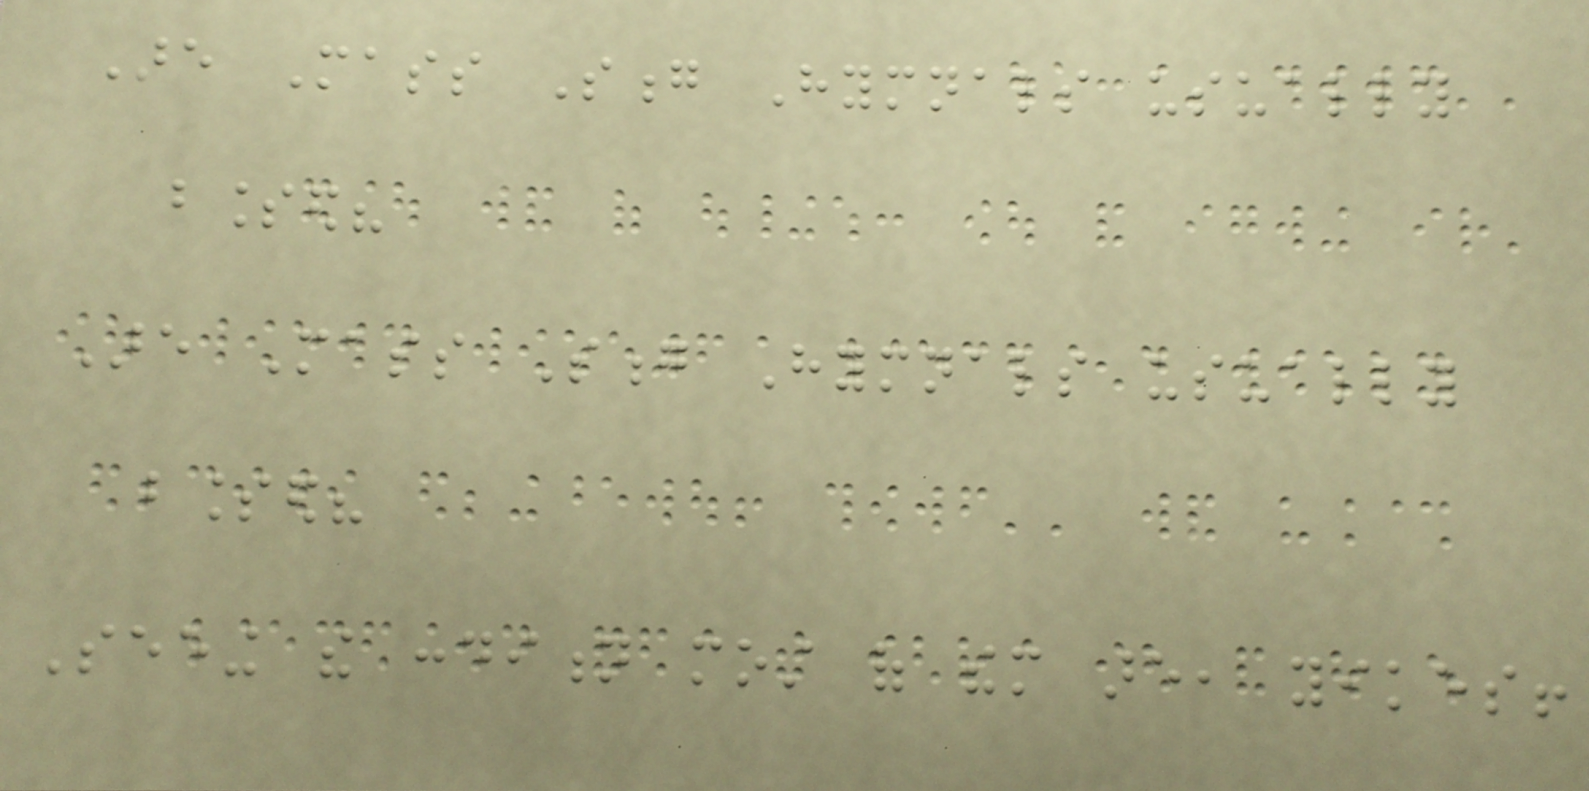Are Mass Song Hymnals usually
blessed?
Are Mass Song Hymnals usually
blessed?
Seeing the condition most of them are, yikes!
